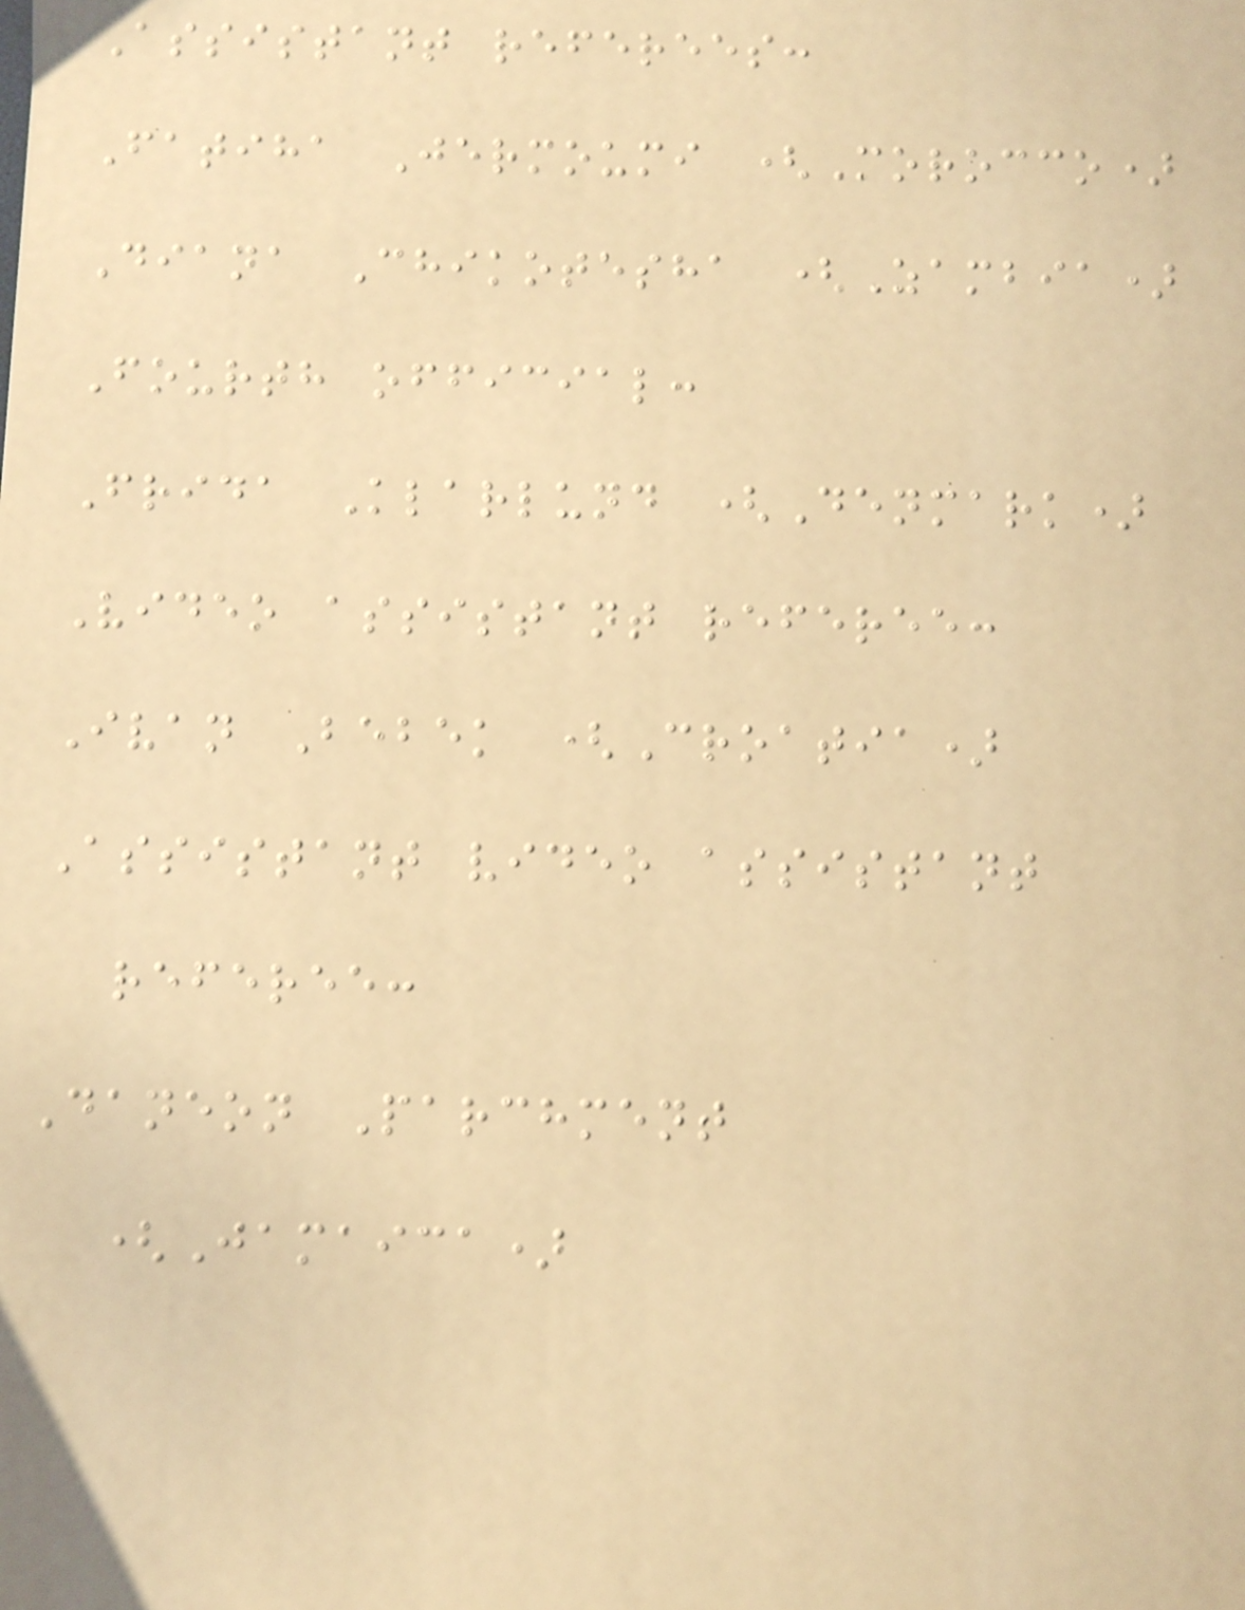Assistant referees:
Fatiha Jermoumi (Morocco)
Diana Chikotesha (Zambia)
Fourth official:
Frida Klarlund (Denmark)
Video assistant referee:
Ivan Bebek (Croatia)
Assistant video assistant
referee:
Daneon Parchment
(Jamaica)
